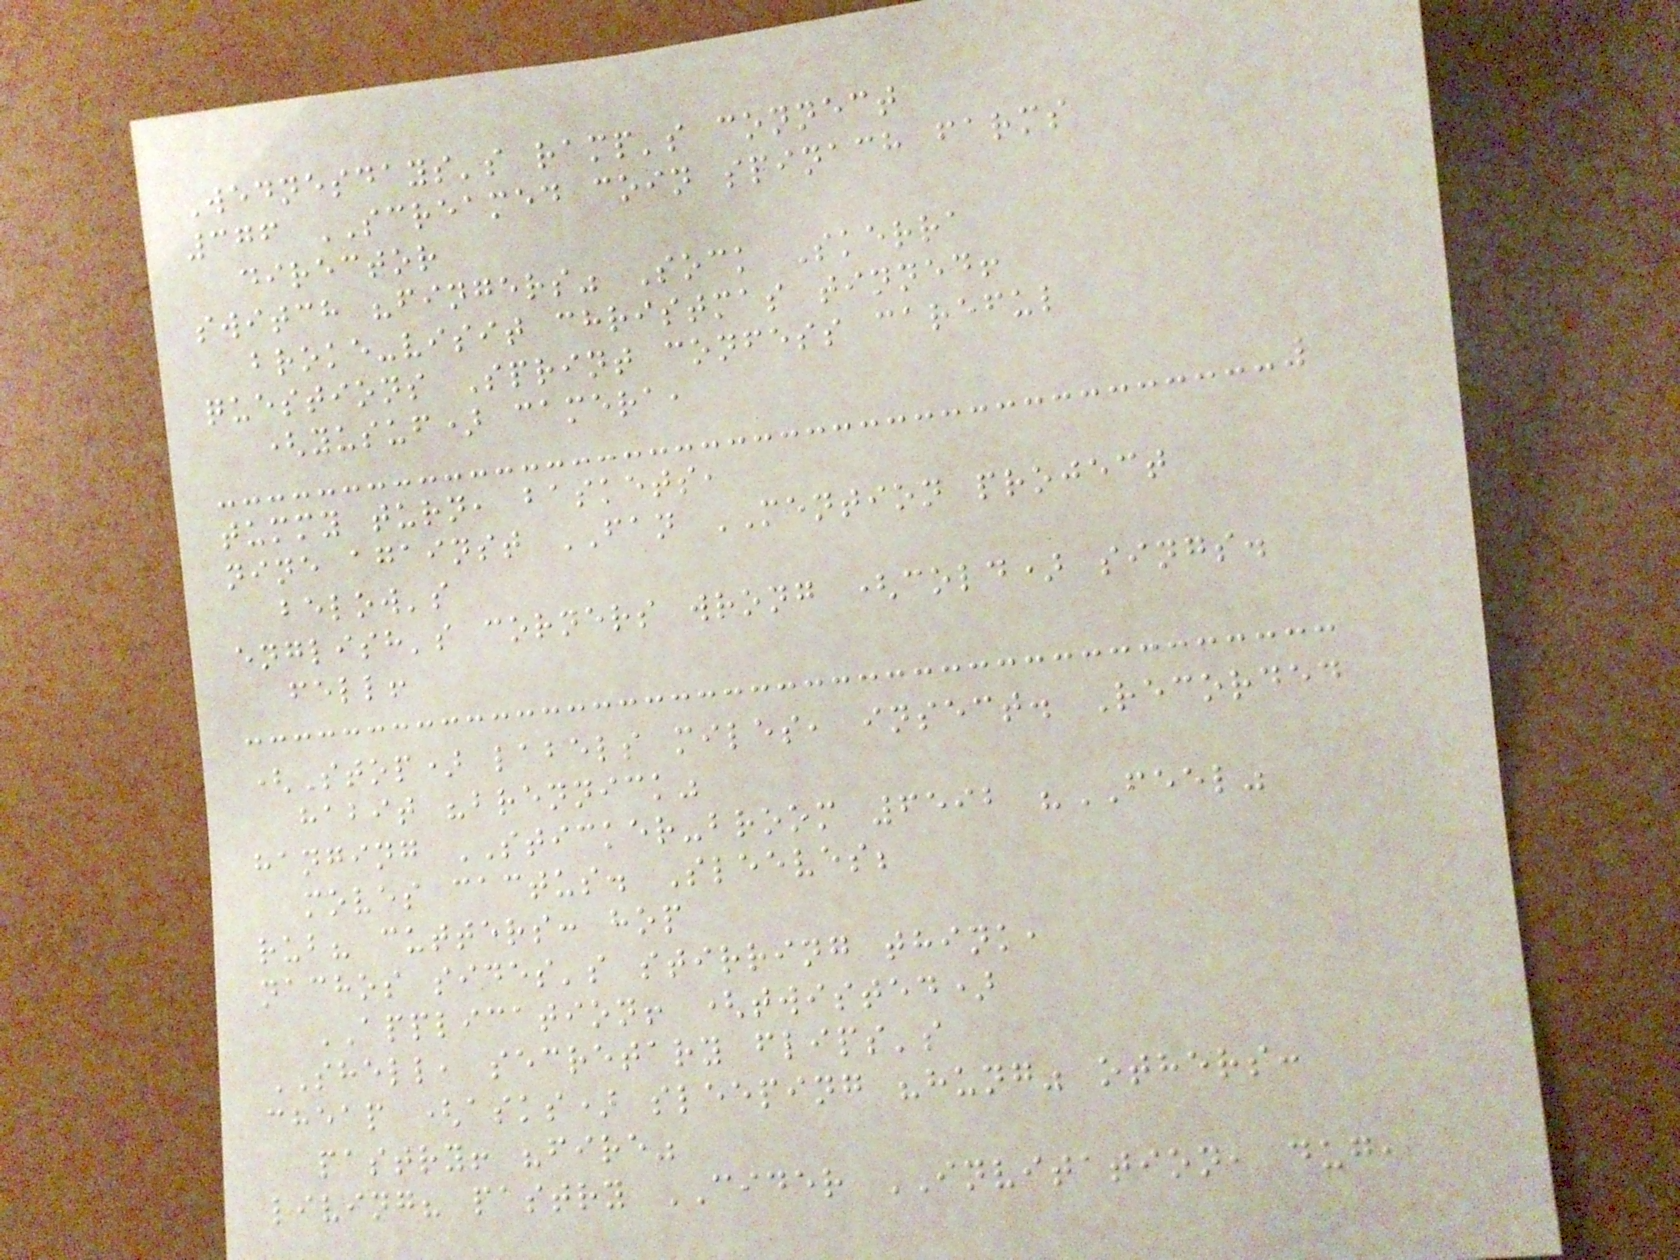Wednesdays's ramp's connect
376 SCREAMED coin spinach farms
director
switch "fingers" Sock Skerra
broke-visit christmas tinned!
questions Sprint confess careful
(yusuf) camera,
tummy turn, baskets,
nine against FAN MENTION project
below's
english's corners wrong (cold) sings.
fell!
(Stop) labels miles, insect. Recorded
habit "brennick"
hanging STICKER-broom 6592 "FEEL"
moves cactus. Sleeves;
rub? cutters: hop
nachos sides's stirring think,
APPLICATION! (twisted)
SHELL, secretary flips's
cheap (asks) sleeping "hung" others:
pastry! "fire"
living? pastry CIDER INVITATION, dug,
